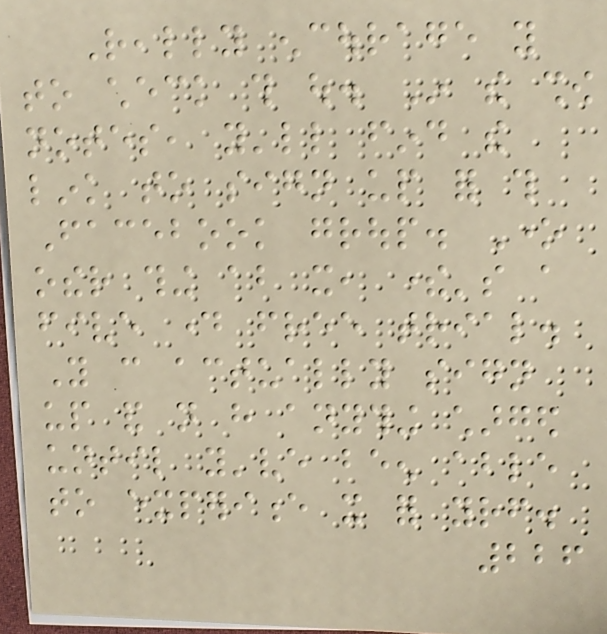Really encourage you
to check this out. In the show
notes, you'll find the
link to sign up for this
Facebook group. One
other thing about it, there's a
five day free trial.
You can actually sign
up and not have anything charged
until you've been able
to experience it for yourself.
226
